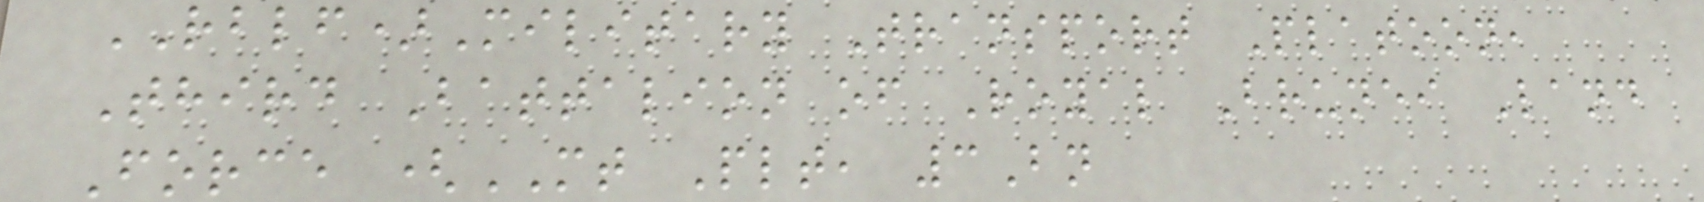RBLF)Military Transport Platoon,
Third Battalion of Royal Brunei Land
Force (MT Plt, 3Bn
